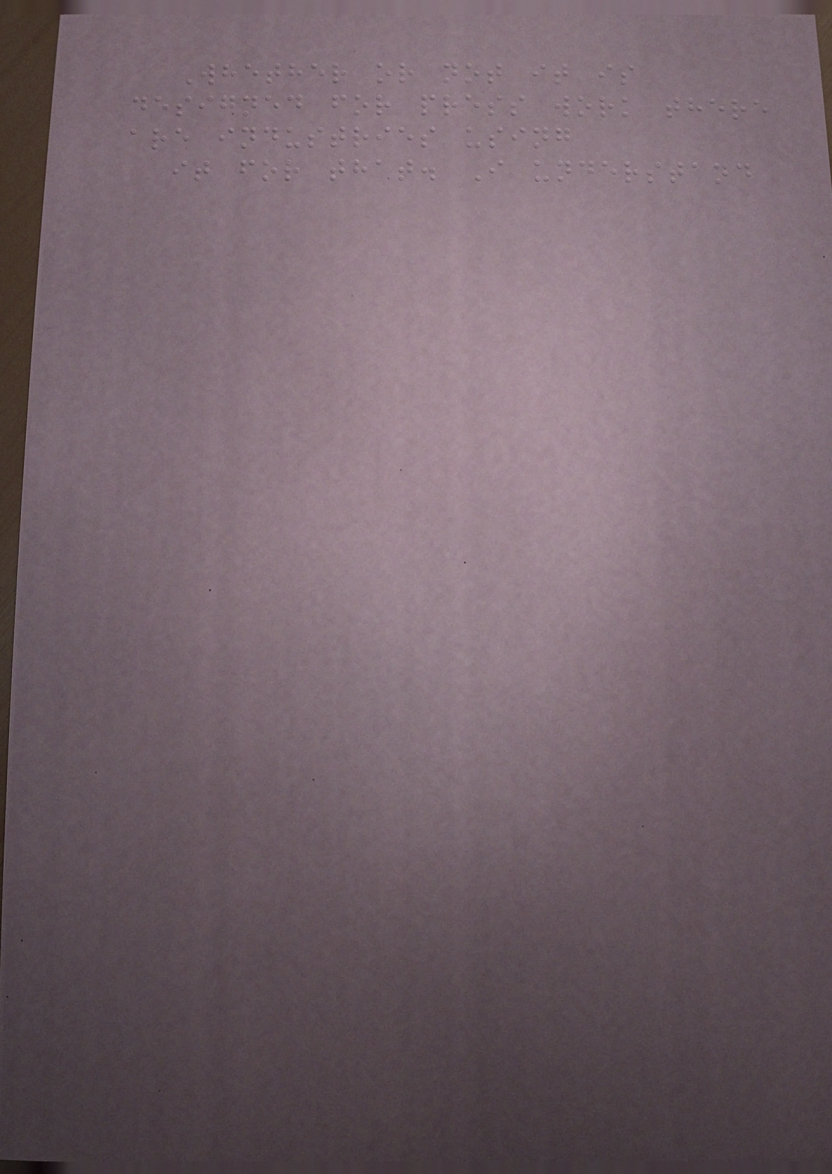Whether or not it is
designed for press work there
are industries using
it for that. I understand
